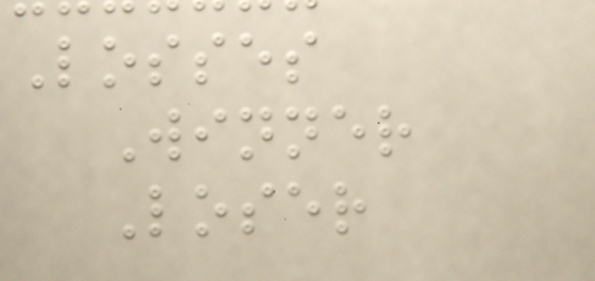Losses
Winner
Loser
